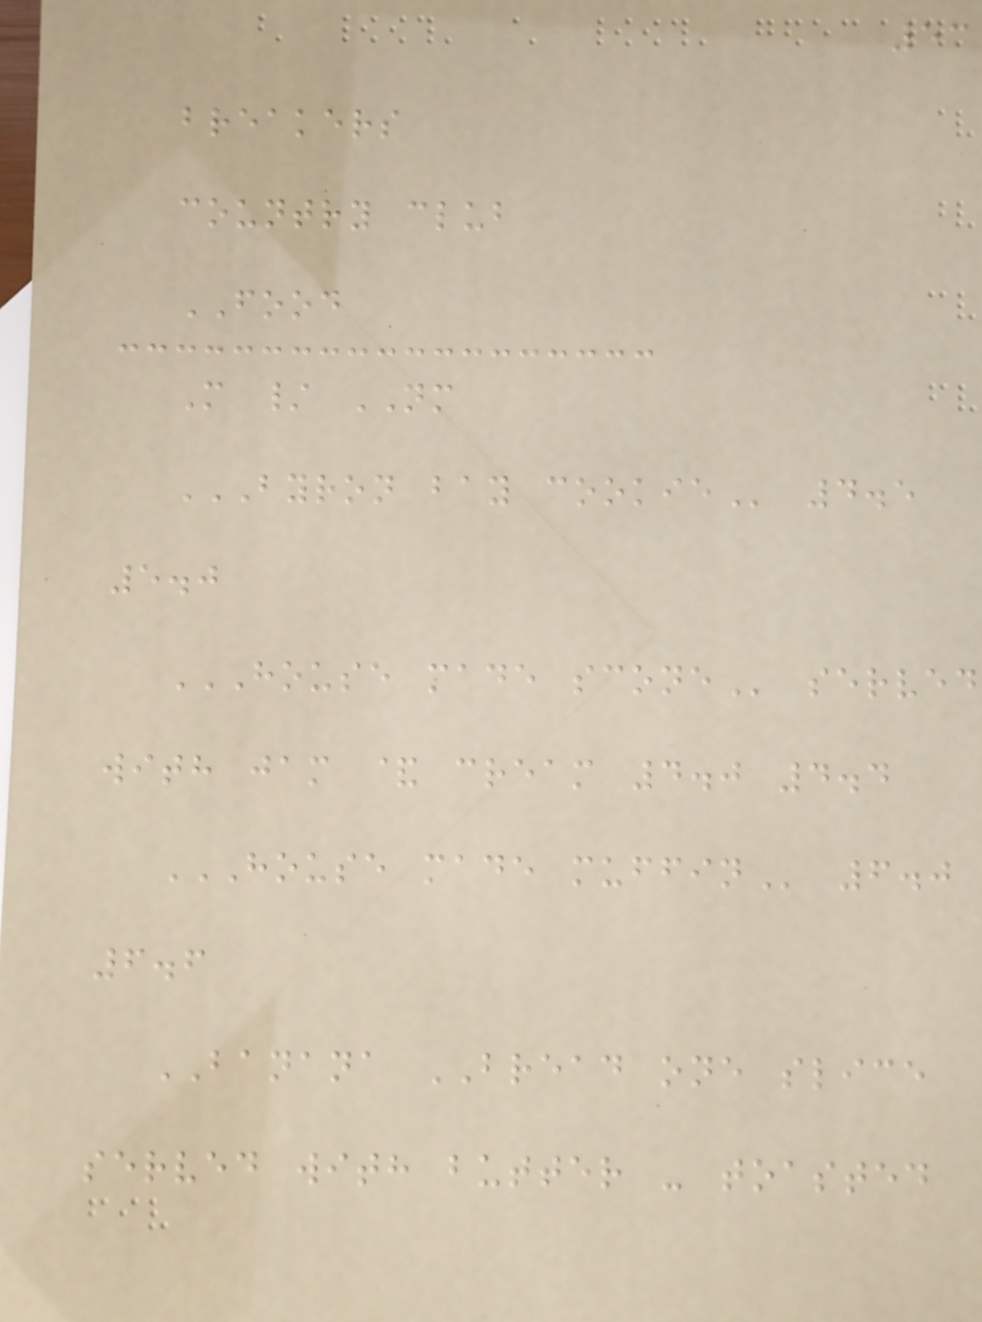53
breakers
country club
FOOD
M / NM
BYRON BAY COOKIE 4.5
5.0
HOUSE MADE SCONE served
with jam & cream 4.0 4.4
HOUSE MADE MUFFIN 6.0
6.6
BANANA BREAD one slice
served with butter - toasted
